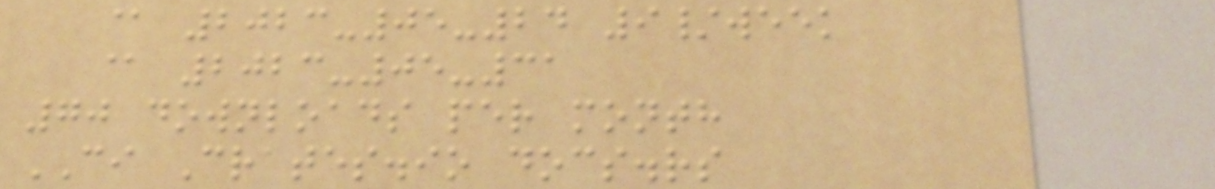@ 2023-05-24 9/week
@ 2023-05-31
70 downloads per month
CI Crates.io docs.rs
